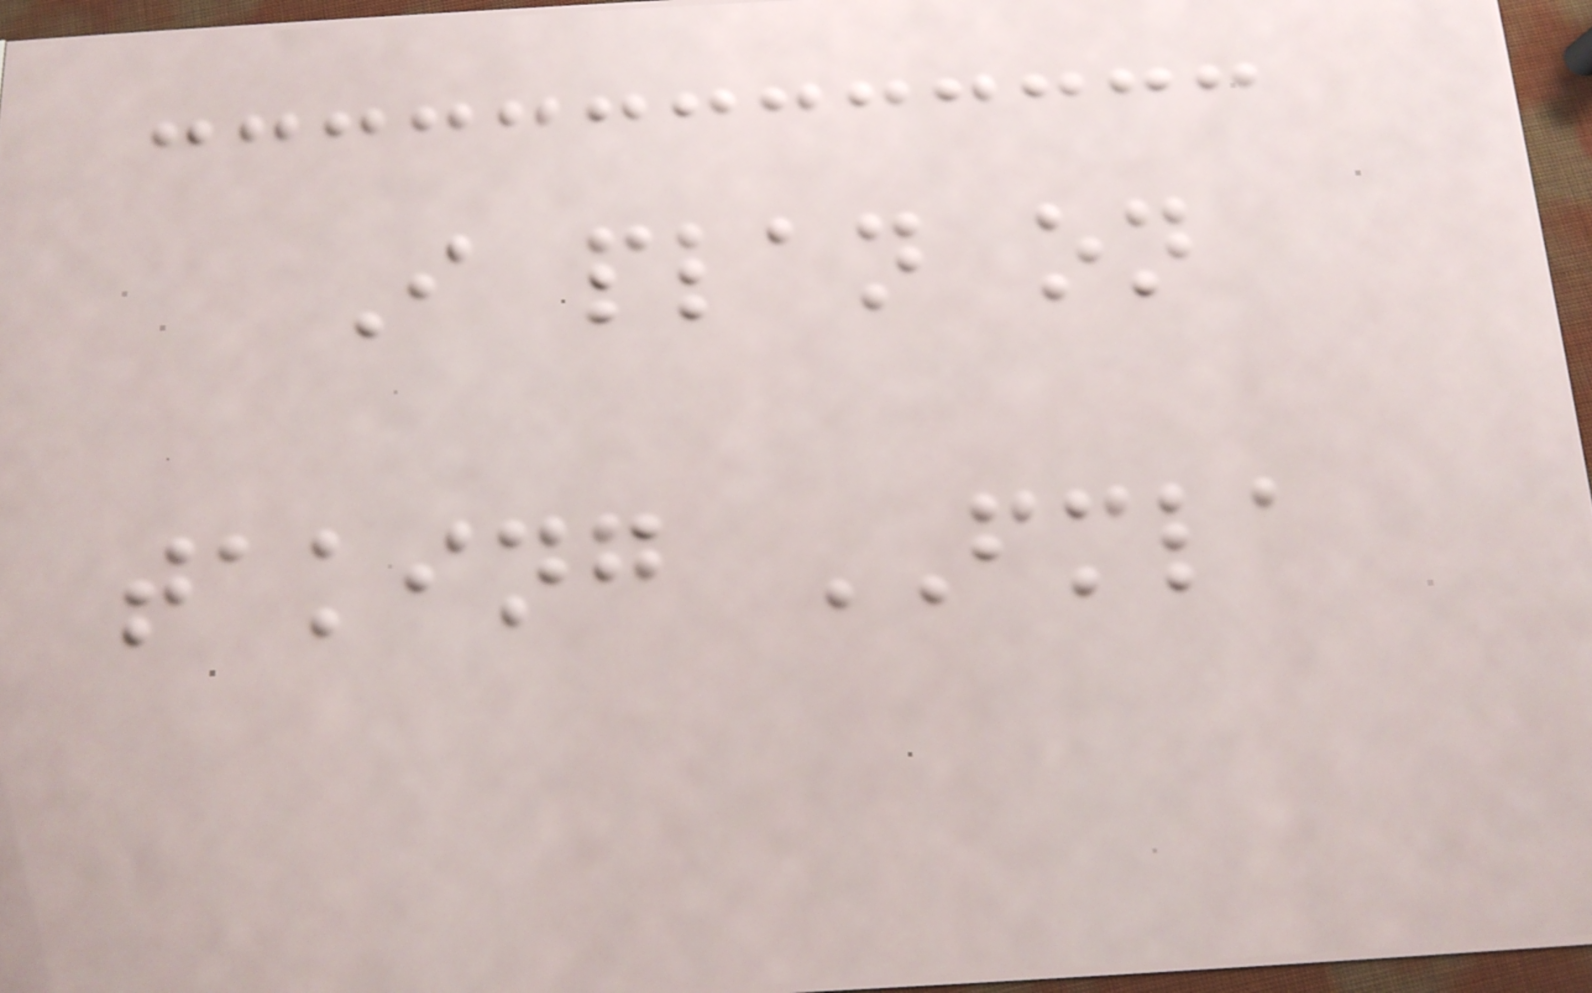I plan on
taking FMLA
